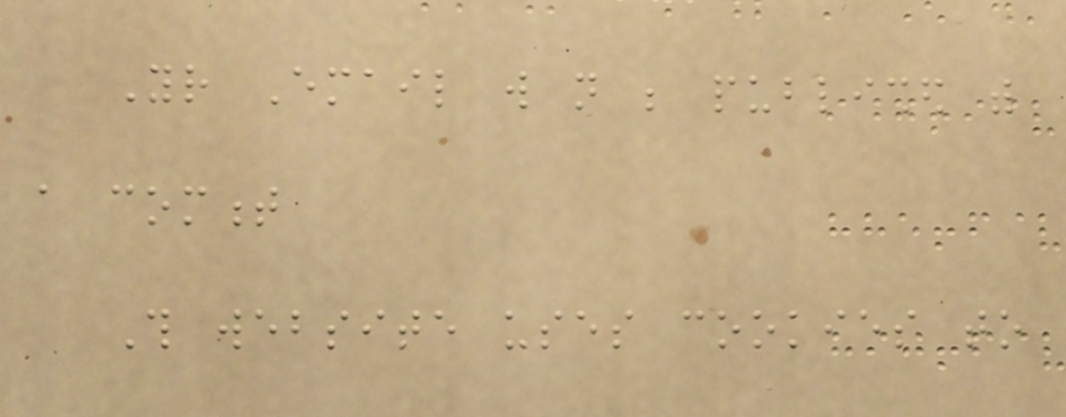Your Email will not be published with
a comment
This website uses cookies to
